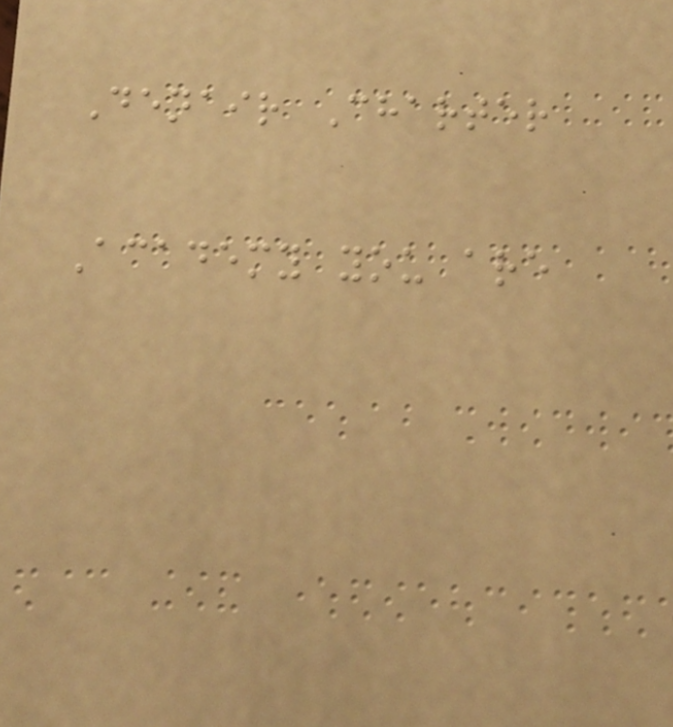Denair Charter
Academy you are
